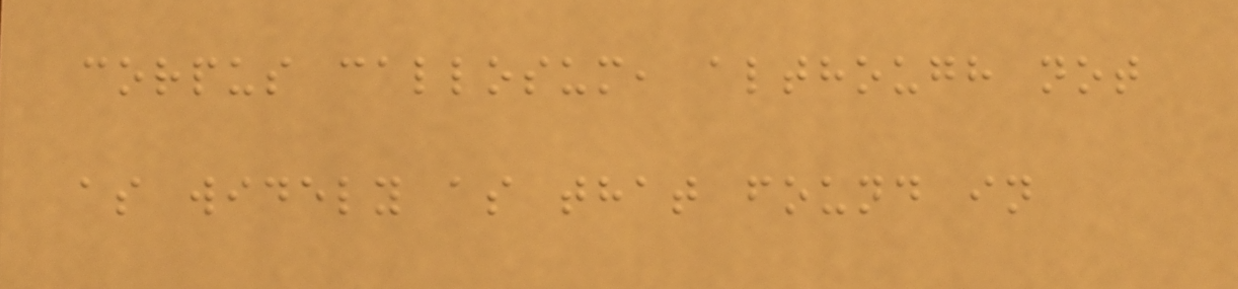corpus callosum, although not
as widely as that found in
